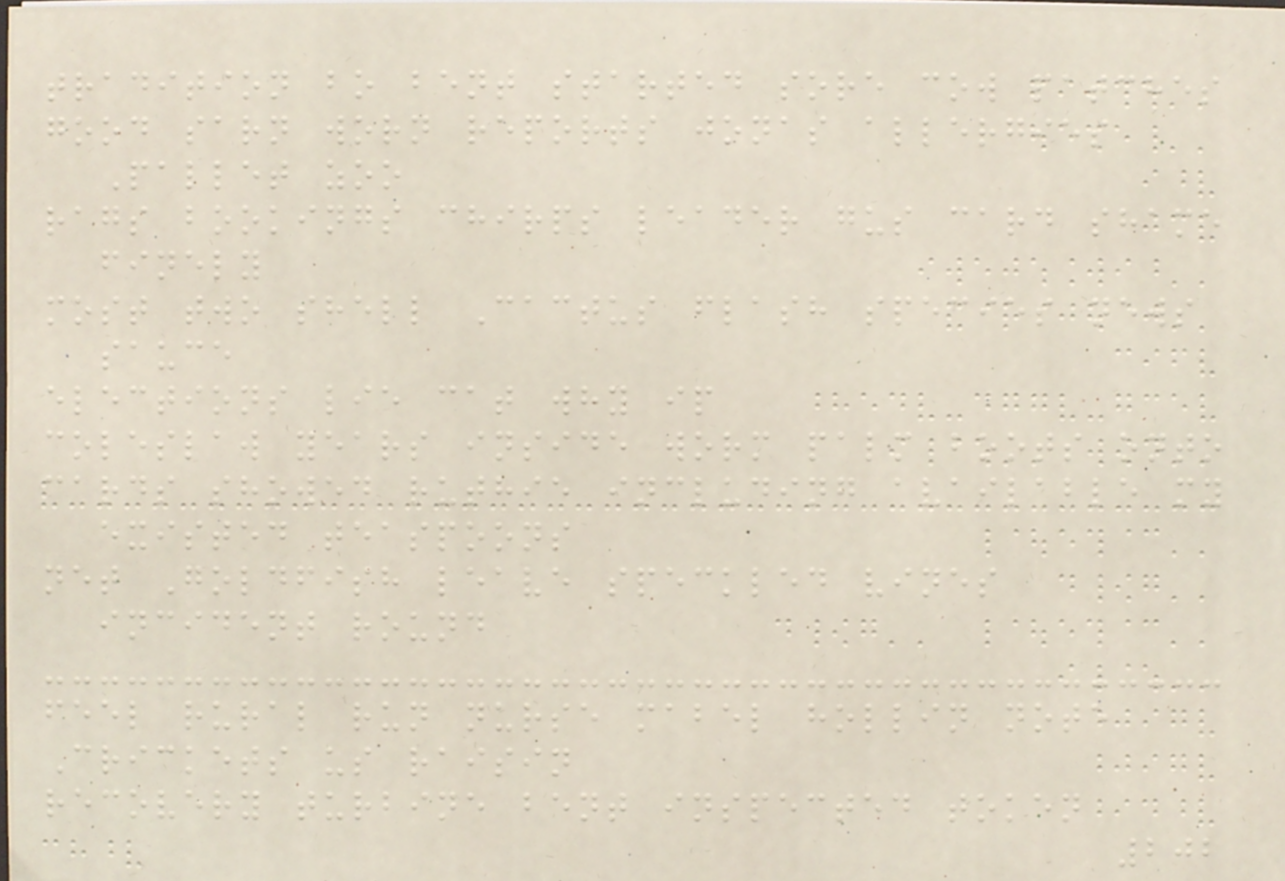tradition bo bent started sore cow patches
good sarn worn reports jonas allergies
Pallet zoo
rags bookings chirps leader gus card shame
finely
most two shell Cactus flash species news
sauce
elections lie cat why ip
coleslaw years inside worm palm boots onto
cards showed ruthie including available my
existed teaspoons
net Goldfish leave speckled vines
incident round
feel rural run nurse mabel hollin note
Crickets us raisin
recovery turbine bent inspected token
202
